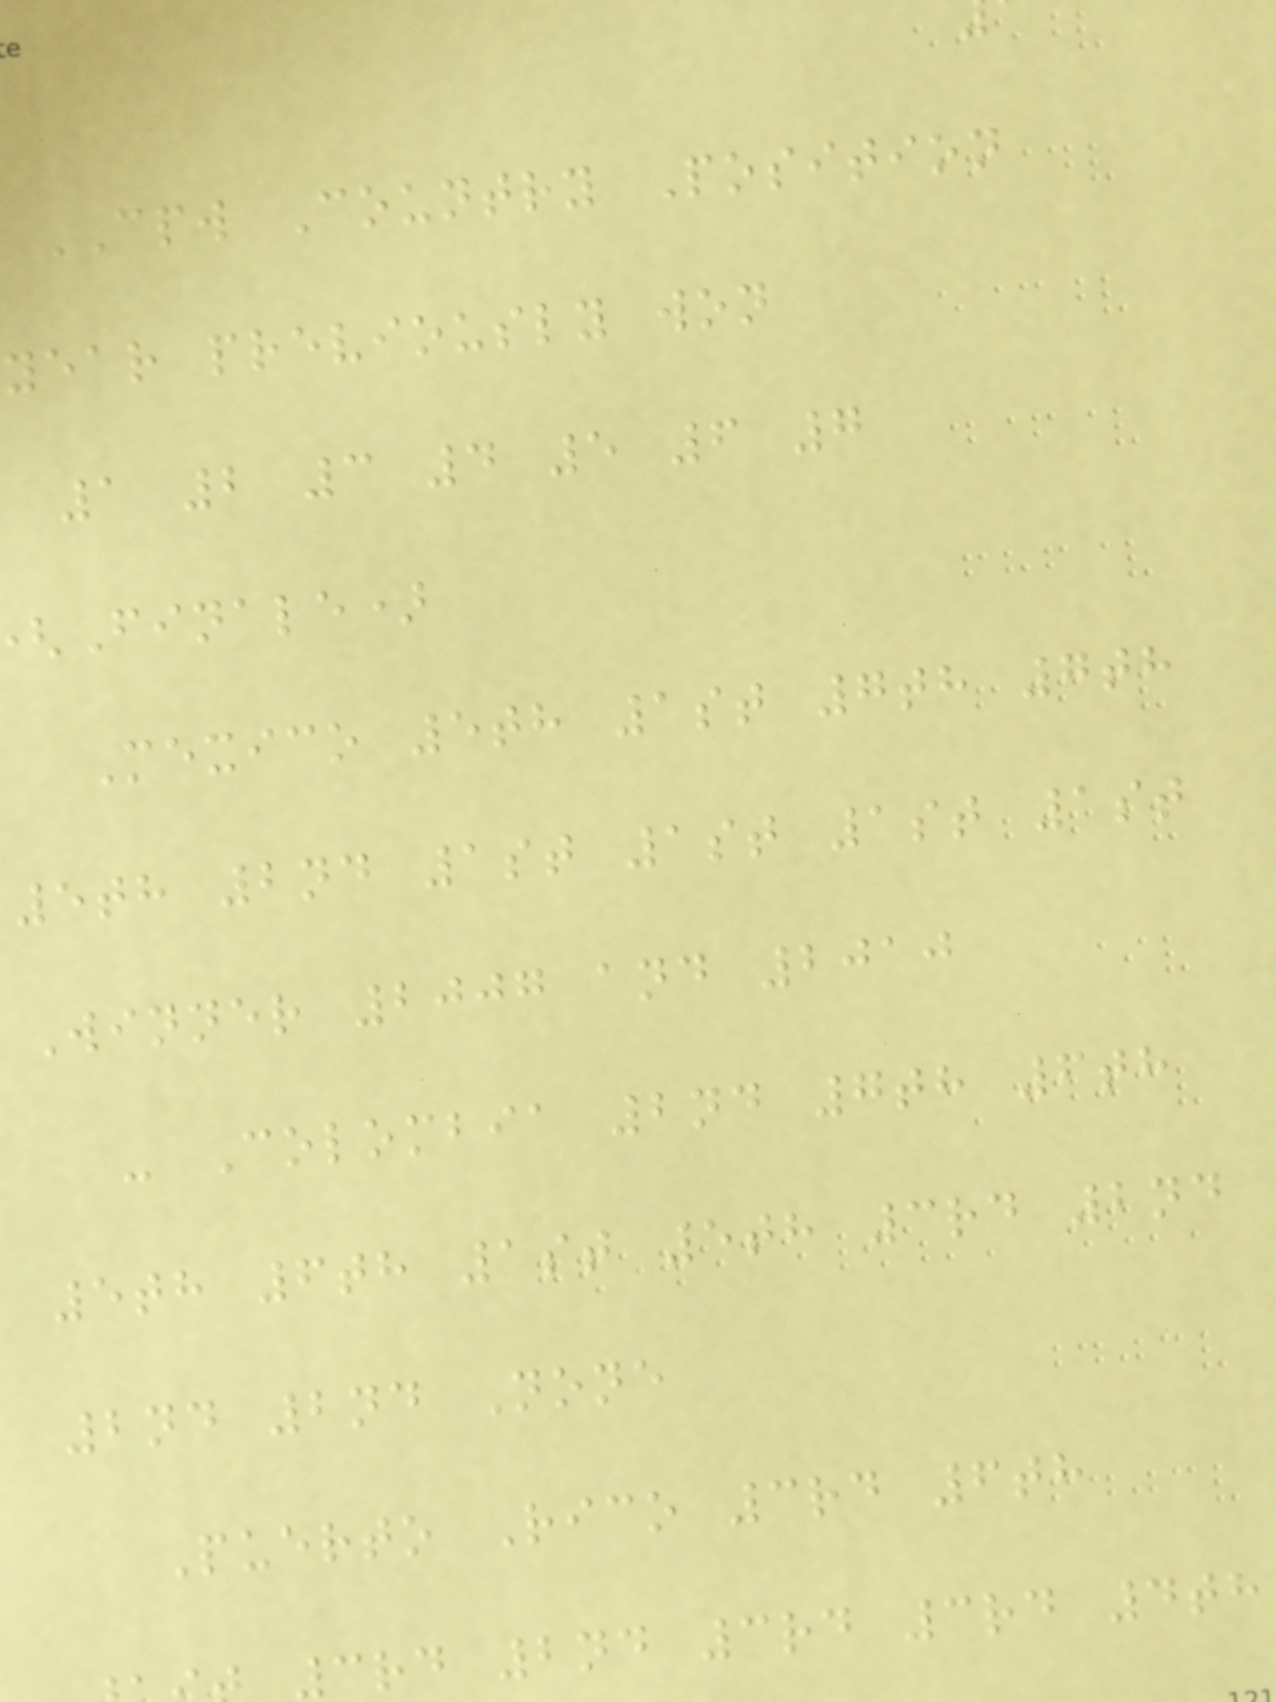CPW Country Position
year previously won
1 2 3 4 5 6 7
Finale)
Mexico 5th 1st 7th 7th
5th 2nd 1st 1st 1st 1st
Winner 2007 and 2010
- Colombia 2nd 7th 6th
5th 6th 1st 5th 3rd 2nd
2nd 2nd None
Puerto Rico 3rd 6th
3rd 2nd 3rd 3rd 4th
